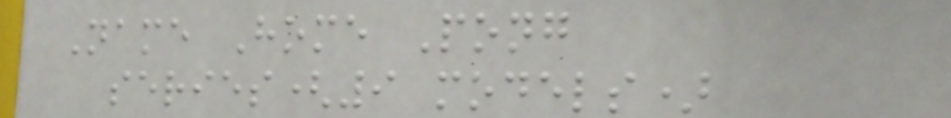Name Home Pong
series(9 models)
